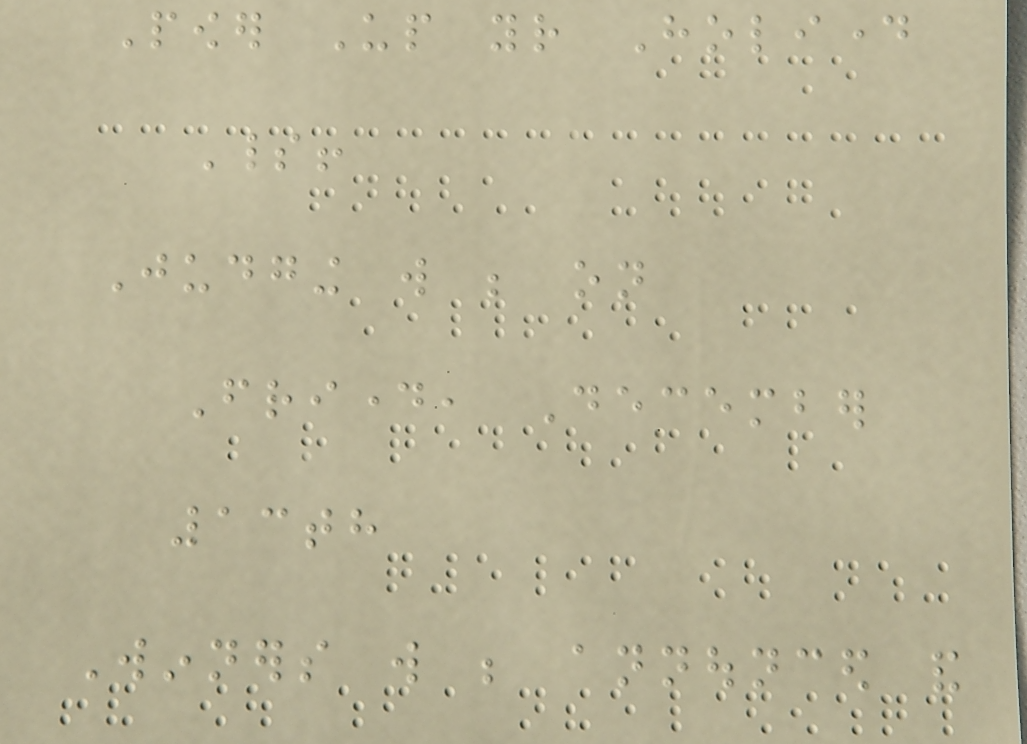Power Up your Holiday
Spirit!
Judging will be on
Friday, December
13th
Winners will be announced and
